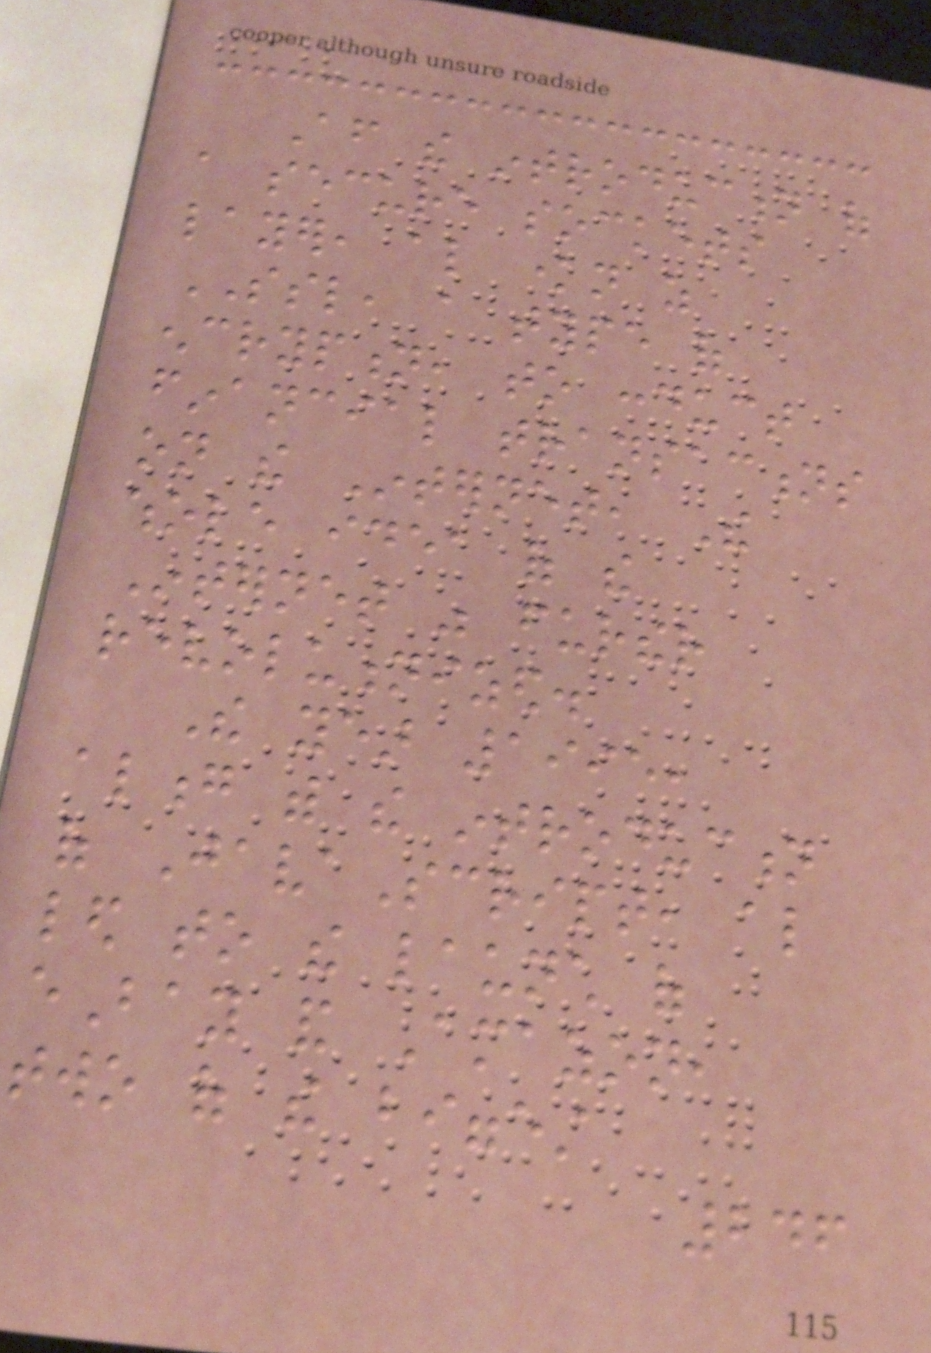After the introduction of
a secure sockets
layer, also known as
SSL, a type of
encryption, to conduct
financial transactions
on the Internet, The
whole idea of the
Internet was further
revolutionized.
The year 1995,
along with the introduction
of JavaScript, also
led to the launch of
eBay and Amazon,
two of the biggest
246
